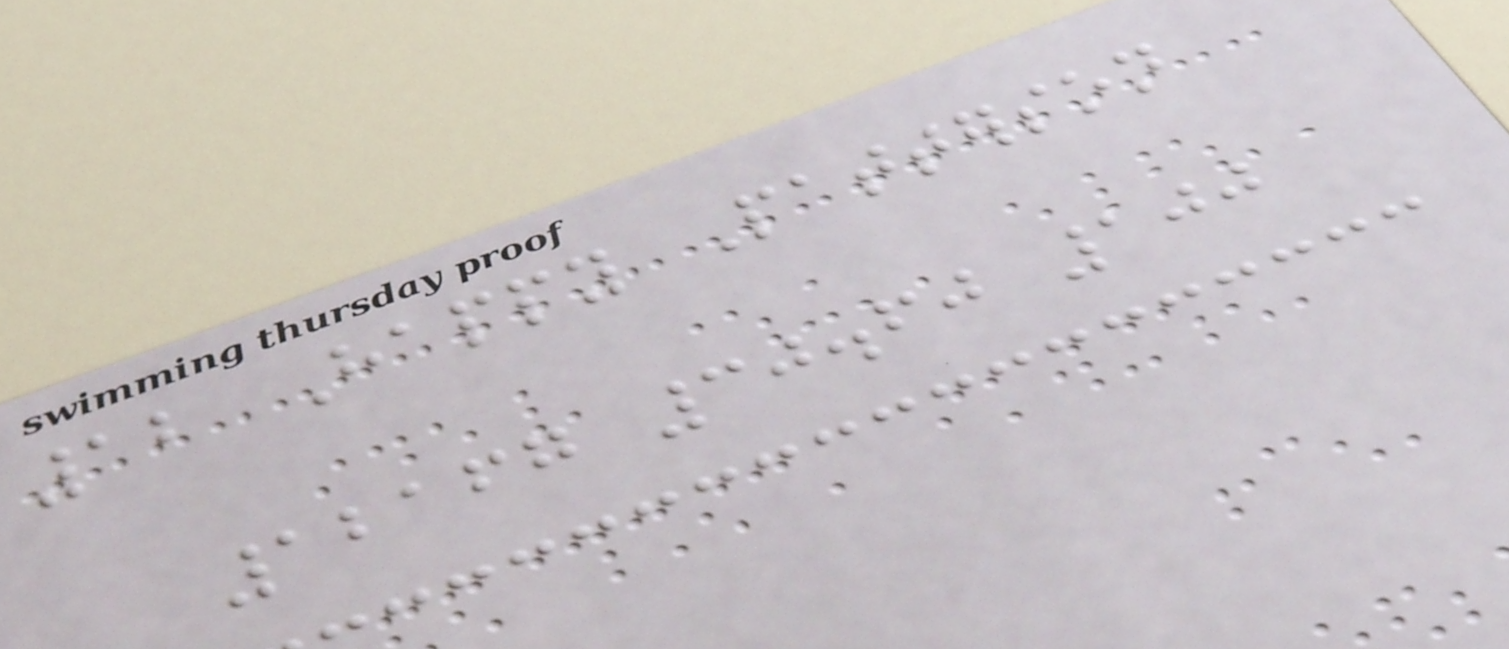12 Happy Patterson
12167 30.60 100
